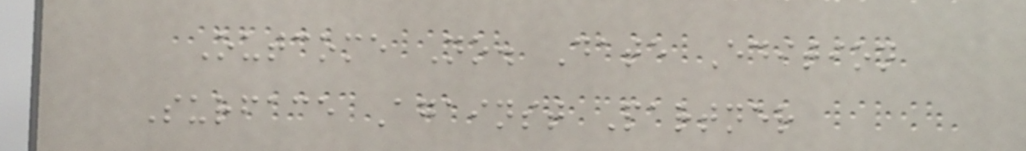Outcome No. Date Edition
Surface Against Partner
